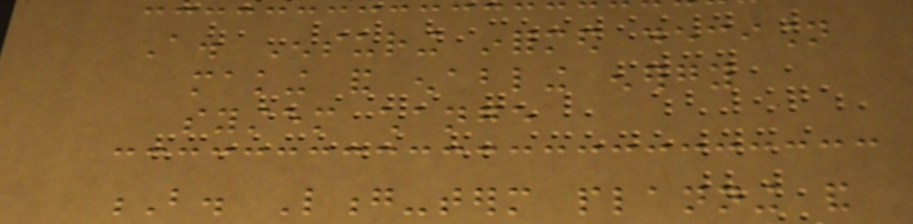A. Ensuring informed decision
making and enabling energy
system change
B. Long-term planning and
